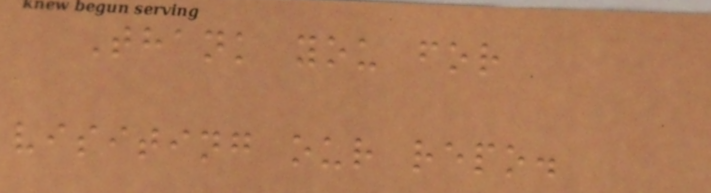Thank you for
visiting our repo.
